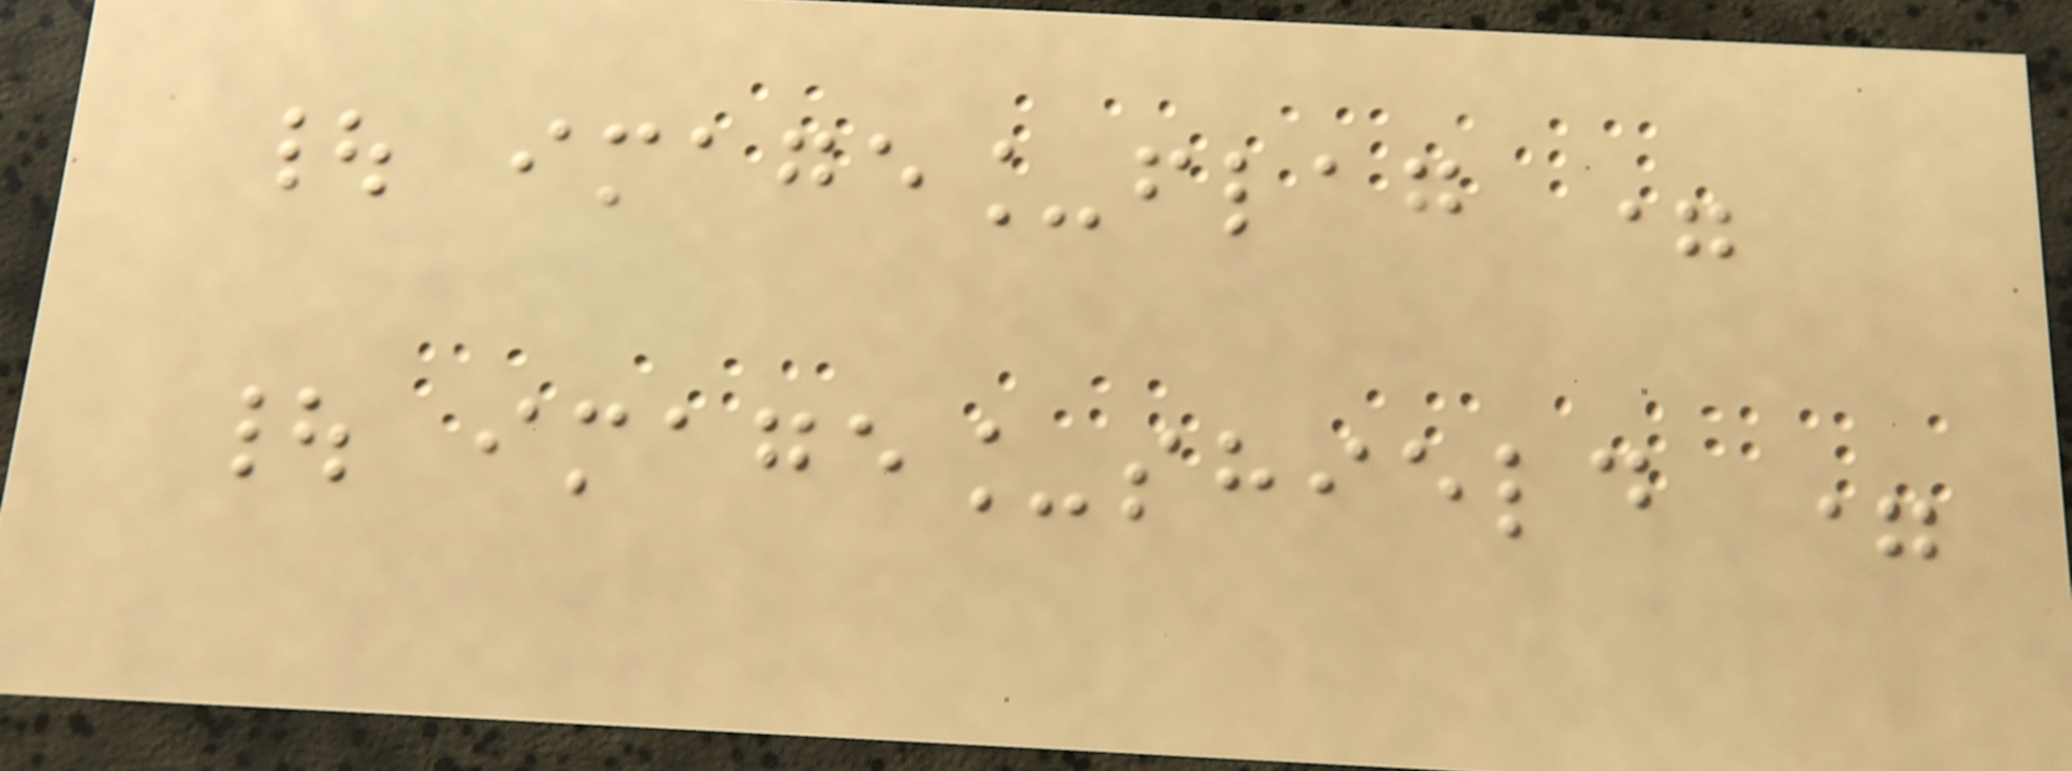| image_flag =
| image_shield =
